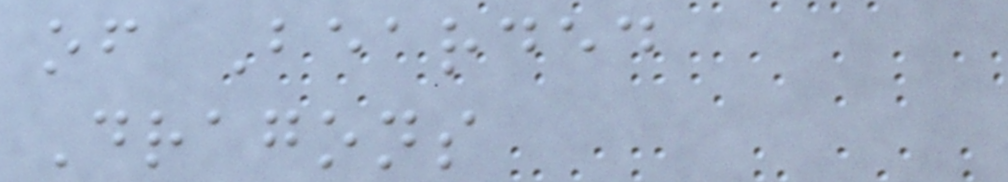of Bearded
Dragons
